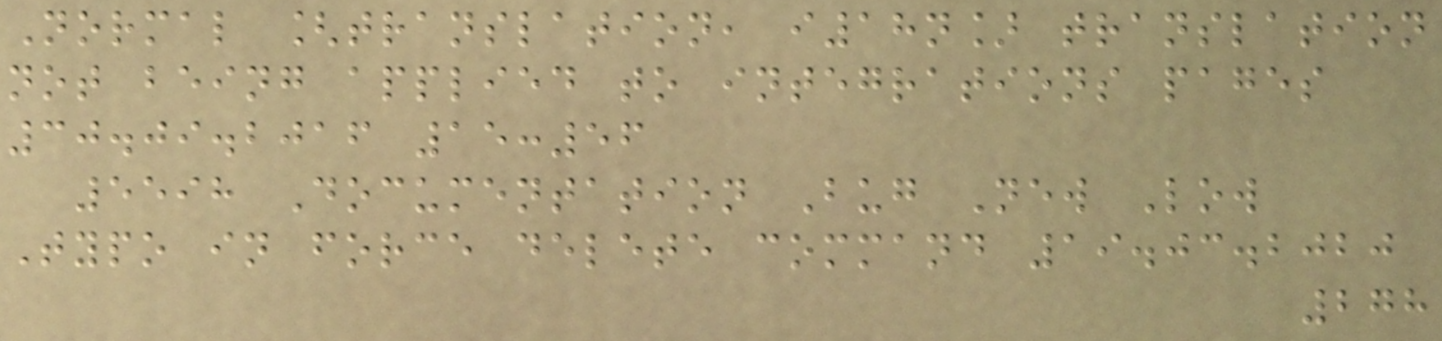Normal [translation, i18n] translation
not being applied to integrations pages
30.09.2016 15:56
5598 Documentation Bug New Low
Typo in force delete command 19.03.2020
278
